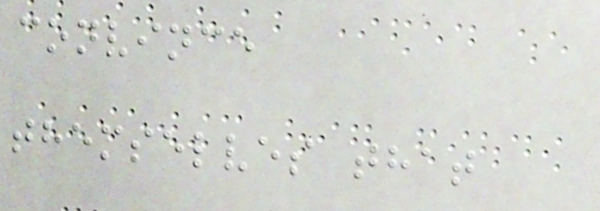convince
themselves that
